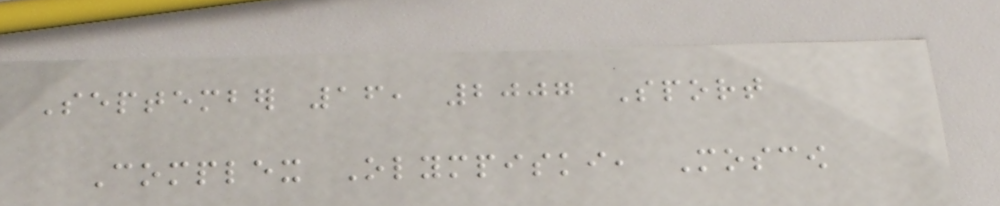September 16, 2007 Sport
Complex Olympiski, Moscow
